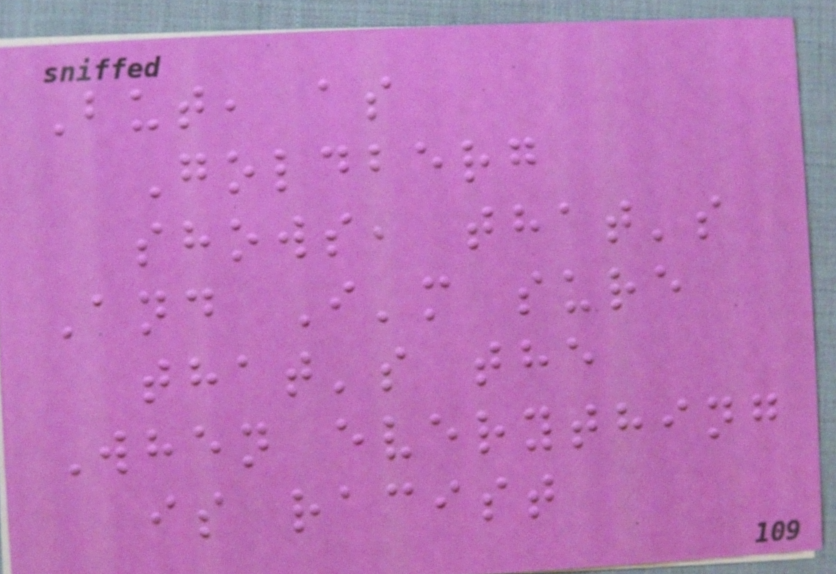But, as
Goldberg
shows, that's
And I'm sure
that's the
When everything
is racist
